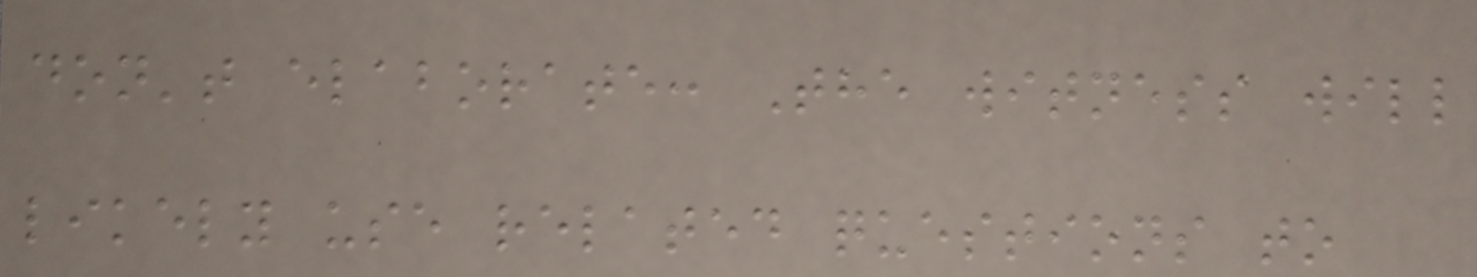don't elaborate: The witness will
likely use related questions to
